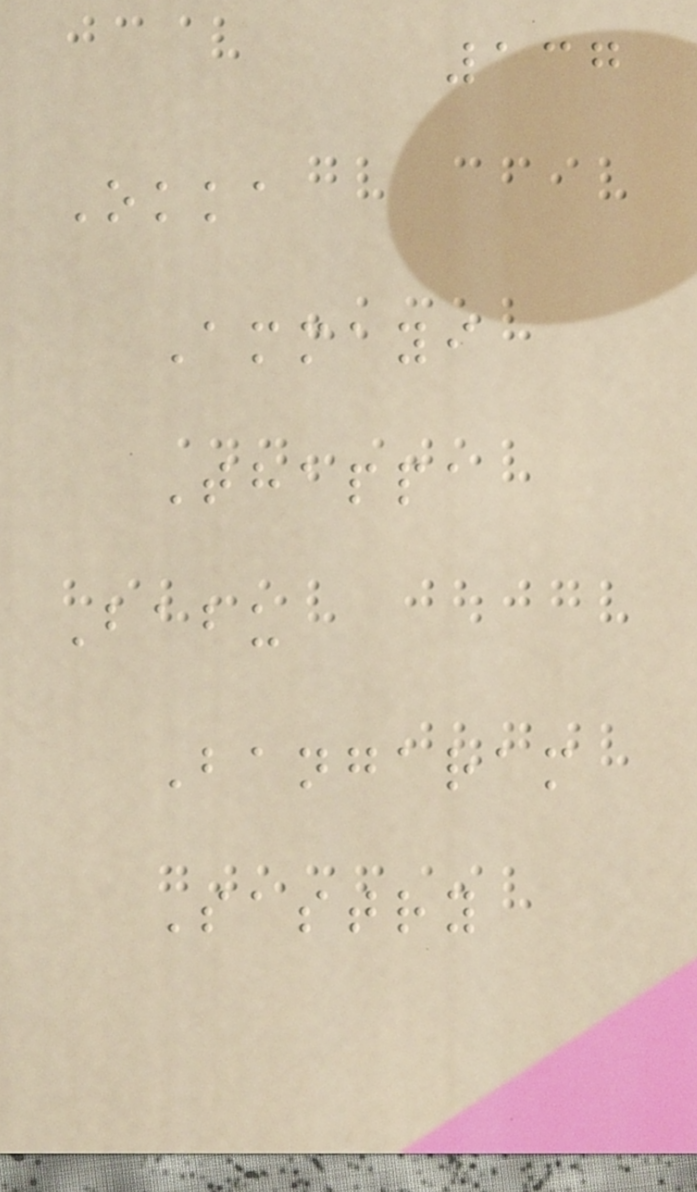137
Okka
Ammayi
Thappa
Babu
Bangaram
Sastry
